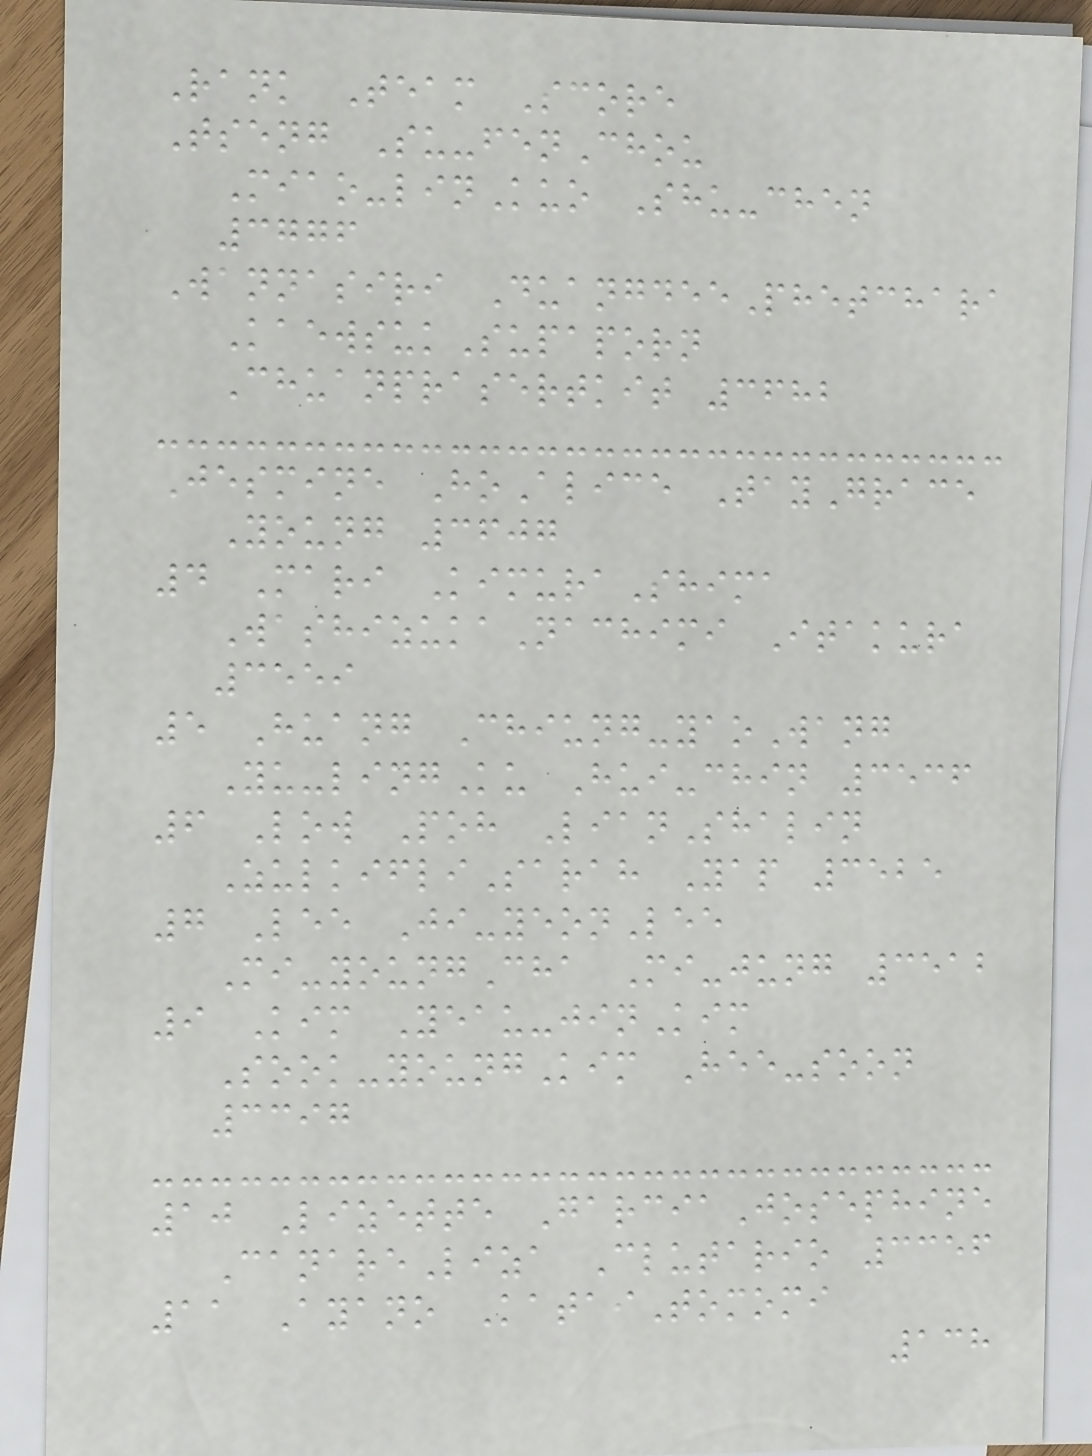Rank Team Score
Tseng Su-fenChou
Miao-linKuo Shu-chen
3776
Wannasiri DuangdeePhetchara
KaewsukSupaporn
Chuanprasertkit 3682
Jesmine HoAlice TayGrace
Young 3607
4 Mari KimuraShima
WashizukaNachimi Itakura
3559
5 Huang Chiung-yaoWang
Yu-lingKu Hui-chin 3536
6 Low Poh LianShalin
ZulkifliSarah Yap 3525
7 Lee Ji-yeonLee
Mi-youngCha Mi-jung 3512
9 Kim Yeau-jinKim
Sook-youngKim Hee-soon
3397
10 Lizette GarciaJosephine
CanareLiza Clutario 3356
11 Ayano KataiTomomi
138
